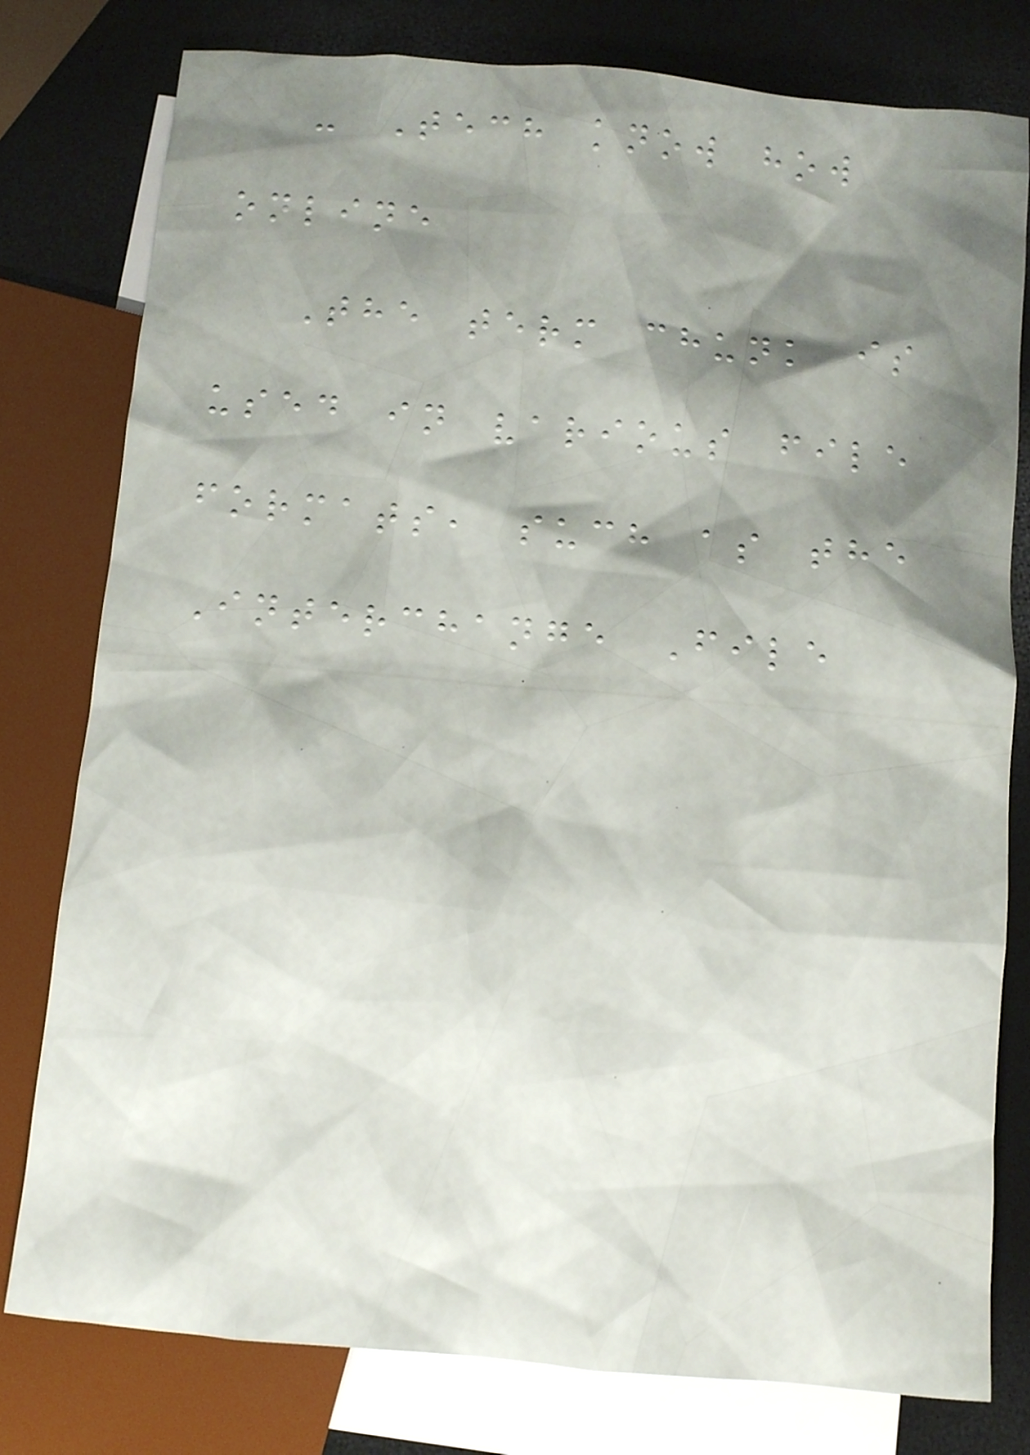- Tech know how
online
The term chunk is
used in various file
formats, such as the
Interchange File
